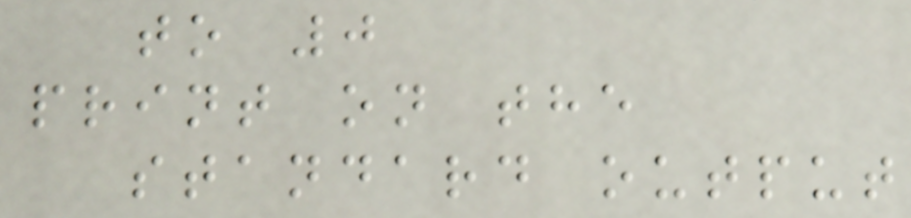to 0
print on the
standard output
